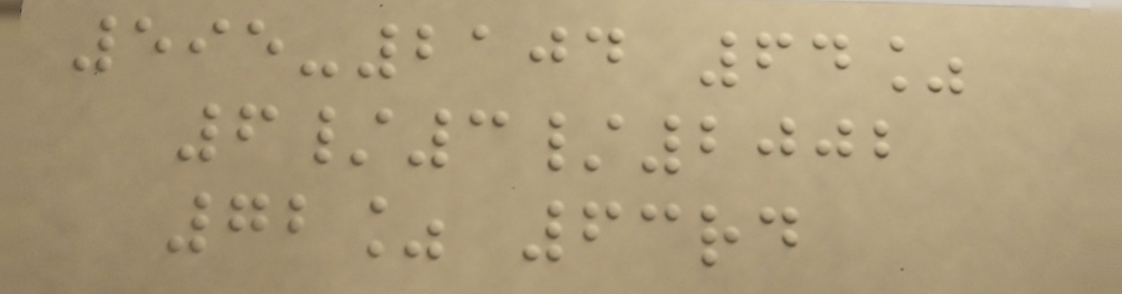595-2104 64%
6/3/2002
72% 63rd
